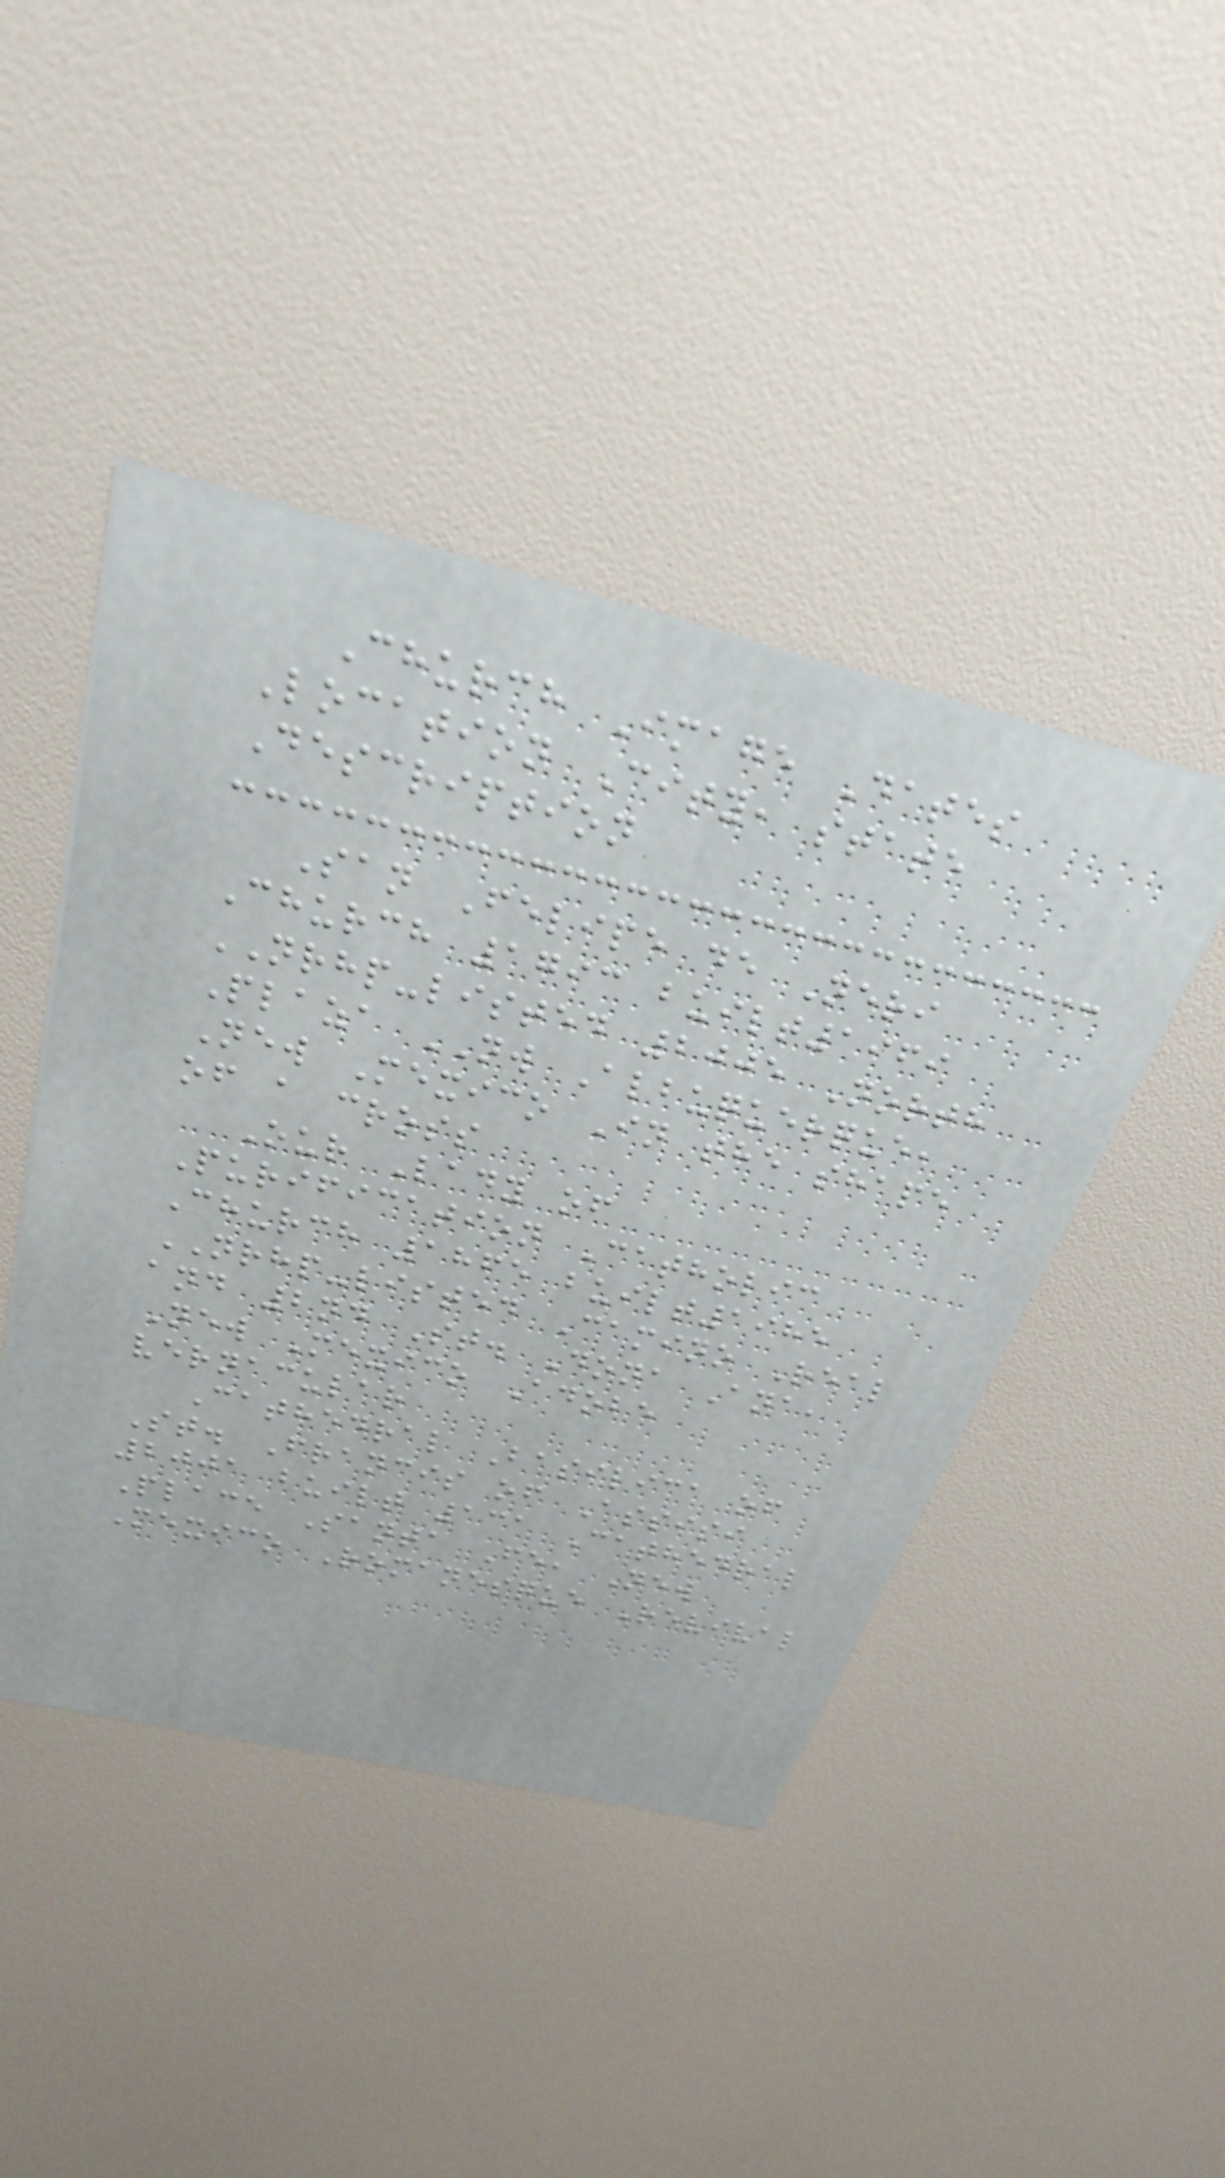Church Image Dates
Location City, state
Description
San Felipe de Neri
Church 1793 built1969
NRHP-listed 2005 North
Plaza NW Albuquerque,
New Mexico In the shape
of a cross
Our Lady of
Purification Catholic
Church 1865 built1985
NRHP-listed Camino Real
and 2nd St. Dona Ana,
New Mexico Adobe
vernacular
Cathedral Basilica of
St. Francis of Assisi
2001 built 131 Cathedral
Place Santa Fe, New
Mexico Romanesque Revival
